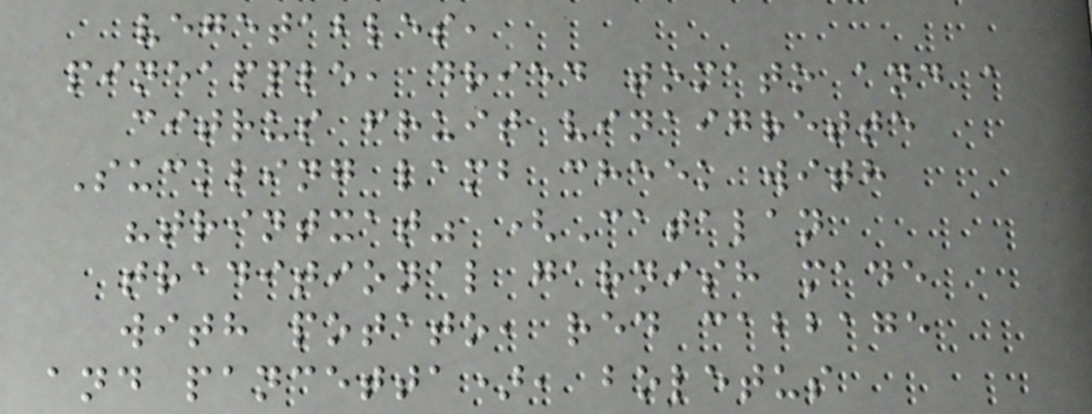vegetables,
pineapple, dried tomato and a
citrus fruit vinaigrette
Suckling lamb cheek with
"trintxat" (Catalan
traditional garnish made
with potato, red cabbage
and pancetta), boletus
